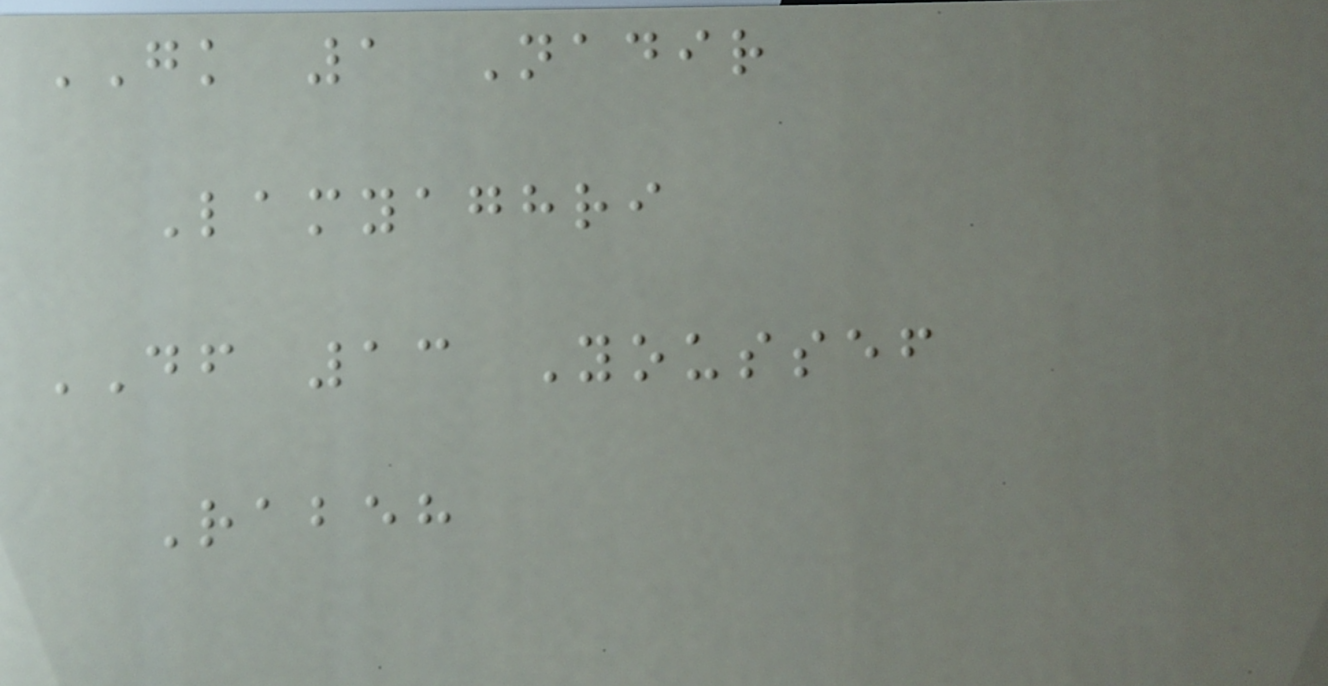GK 1 Nadir
Lamyaghri
DF 13 Youssef
Rabeh
